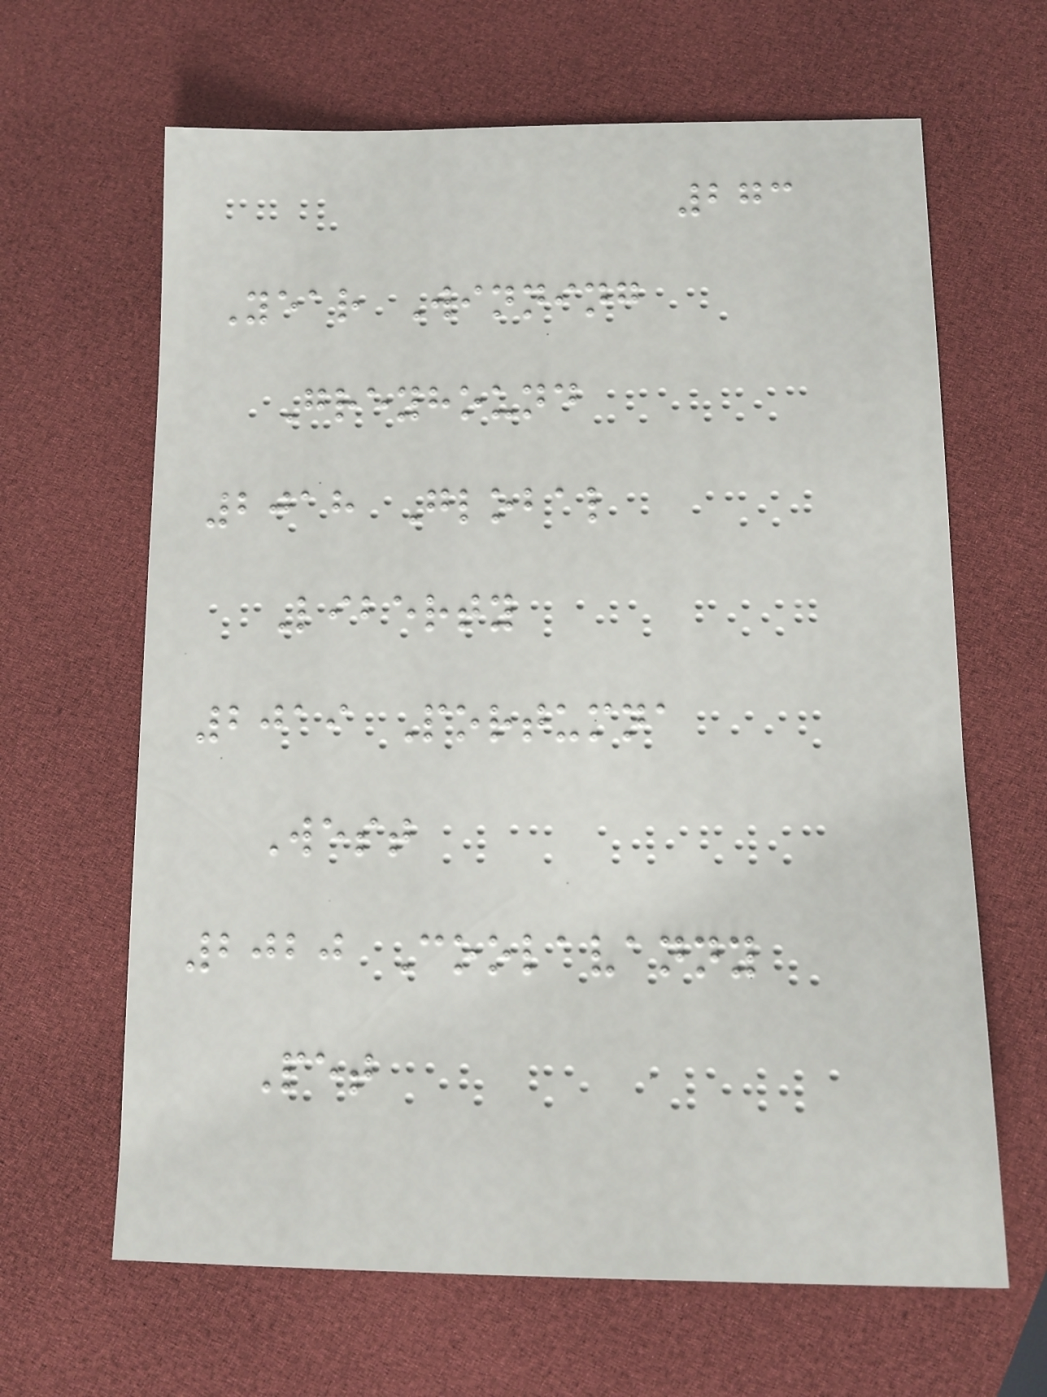273
Year Winning
Greyhound
2018 Global
Liberty
2019 Portumna
West
2020 Coolavanny
Pet
